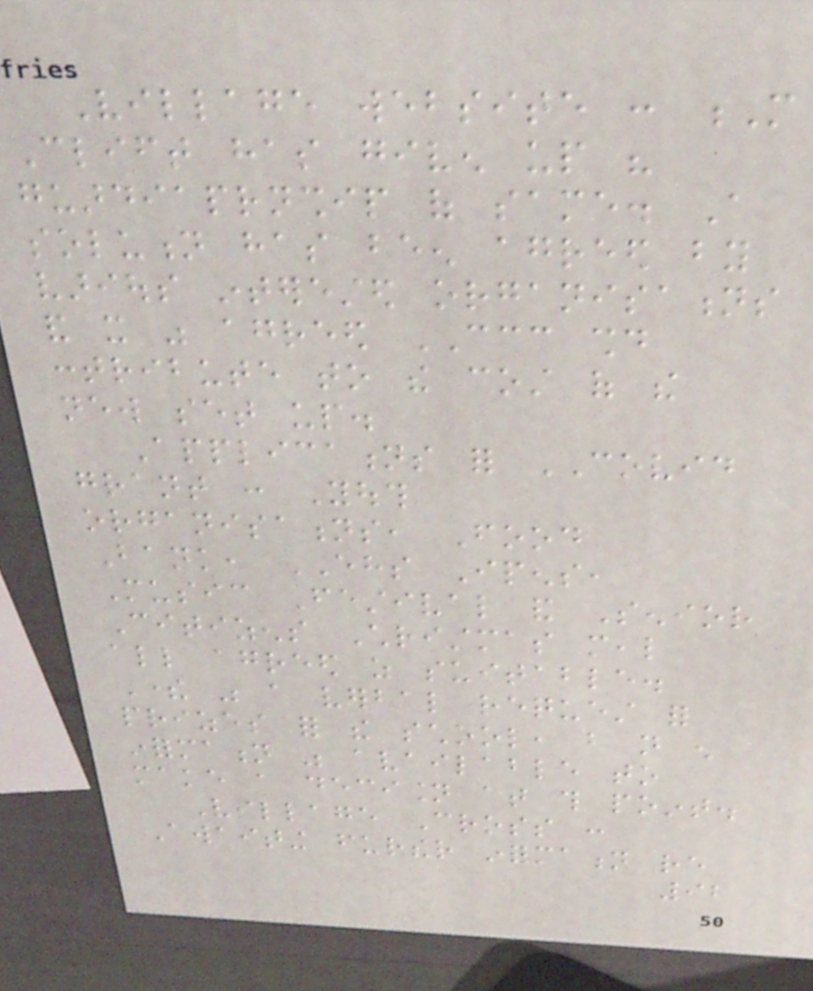Village website : M
Clift has given up his
guardiaprnship of same. A
solution has been agreed by
various interested organisations
and it was agreed CCC should
contribute to the cost of the
new set up.
Applications for COVID
grant : Youth
organisations, Food
Bank, EHS Ipens,
Music Festival and Senior
Citizens Christmas meal
all agreed as suitable.
There was a verbal request for
prizes for the school, but not enough
information was available to
make a decision at this point.
Village Cross :
Awaiting further information re
92
